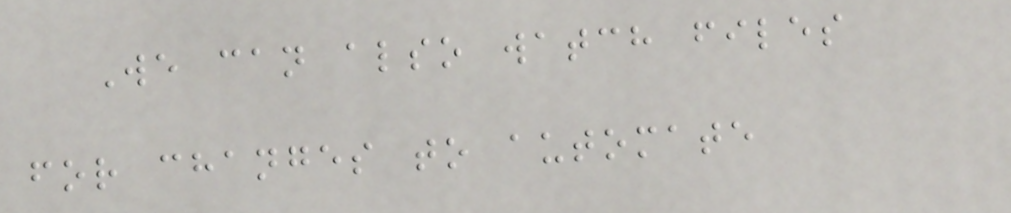We can also watch files
for changes to automate
